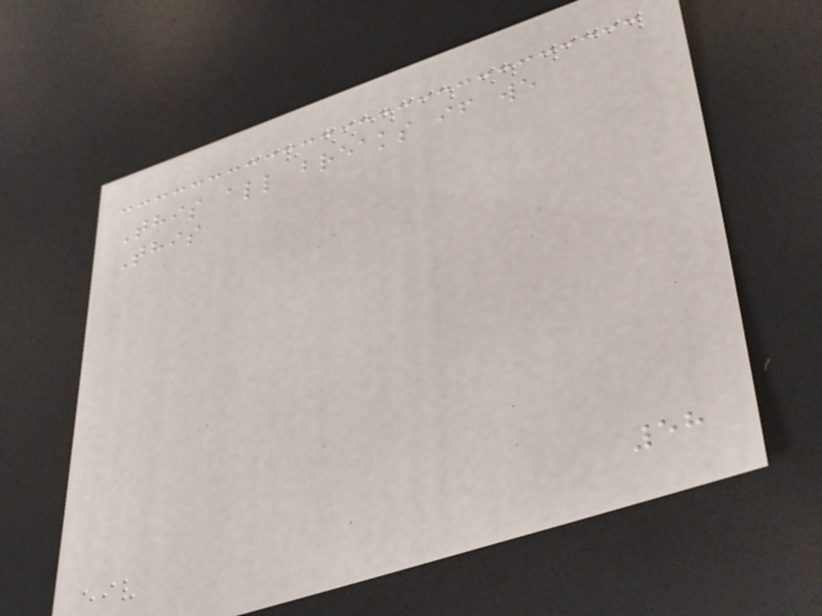This all breaks if we
This
58
